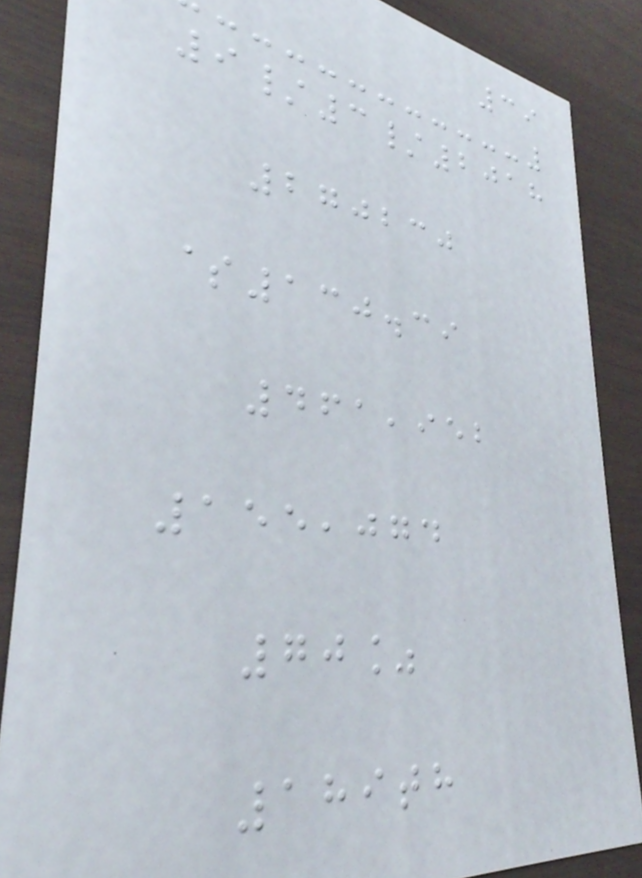39
9/3/2018
270230
$130.39
461,952
155,074
70%
189th
